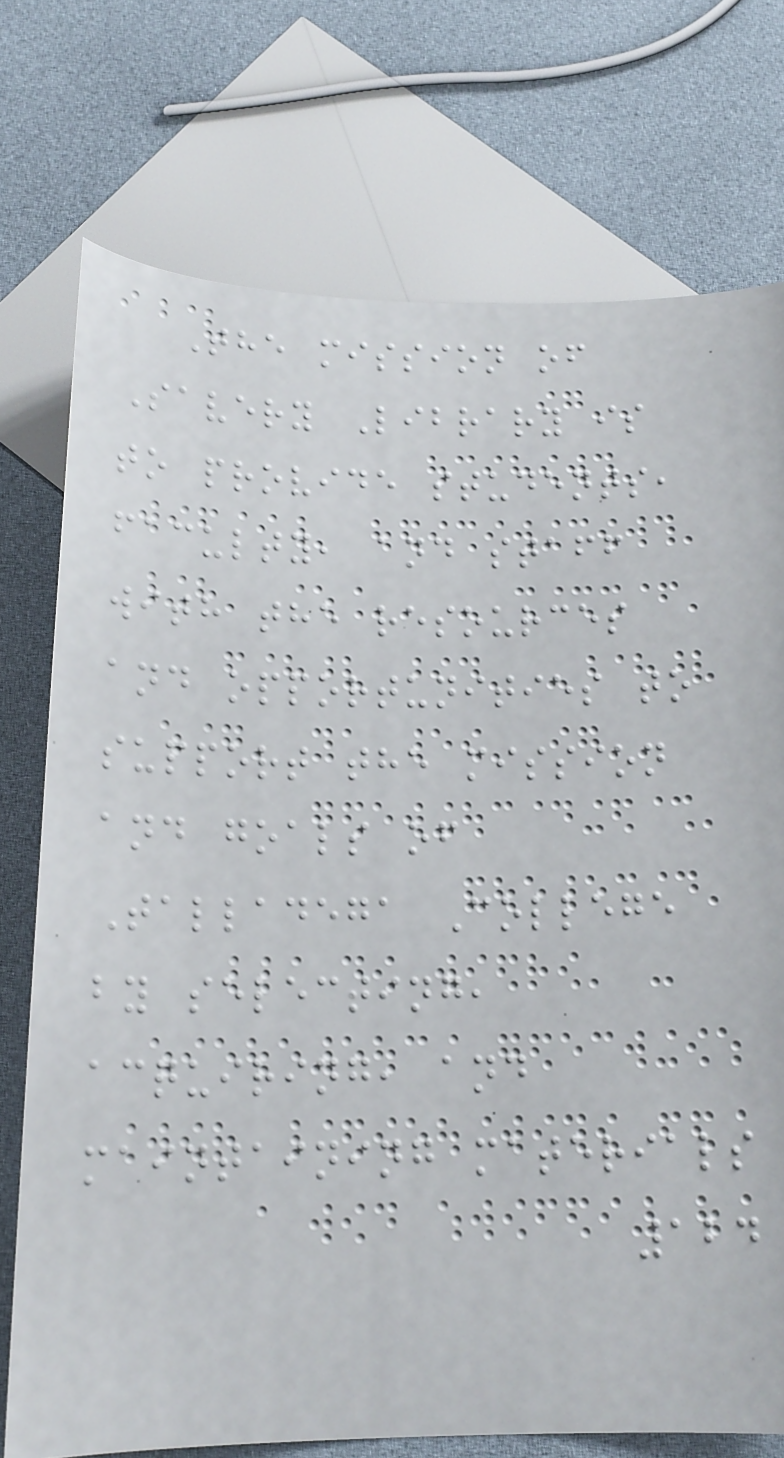The mission of
Savery Library is
to provide students,
faculty, and staff
with the resources
and opportunities to
support the mission
and goals of
Talladega College
by selecting,
acquiring, and
maintaining materials
124
